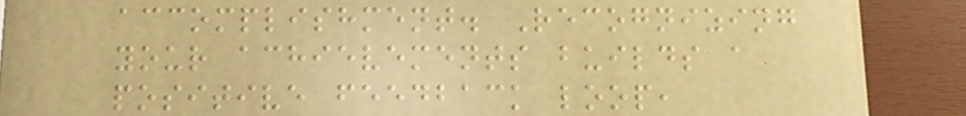accomplishment. Recognizing
your achievements builds a
positive feedback loop,
